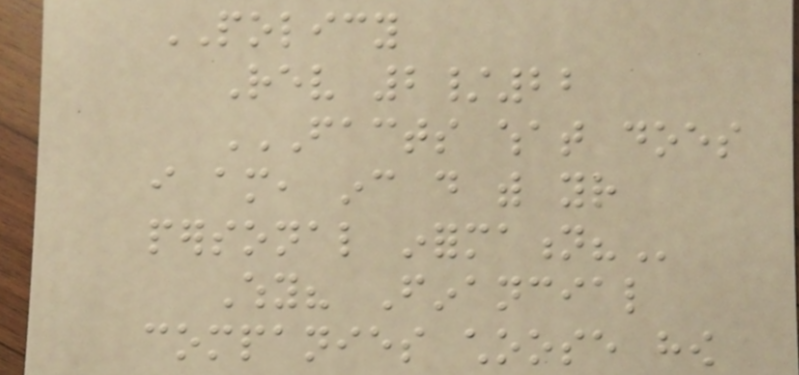POLICY
Rev 2/22
FACTS WHAT DOES
I AM, INC DO WITH YOUR
PERSONAL INFORMATION?
Why? Financial
companies choose how
